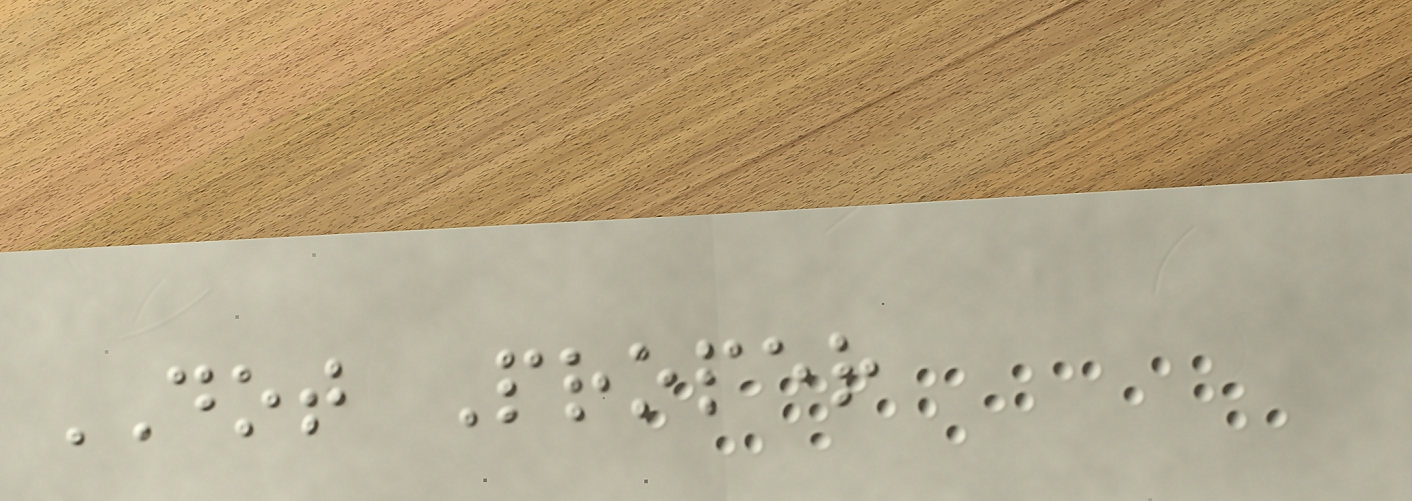DOT Proper
